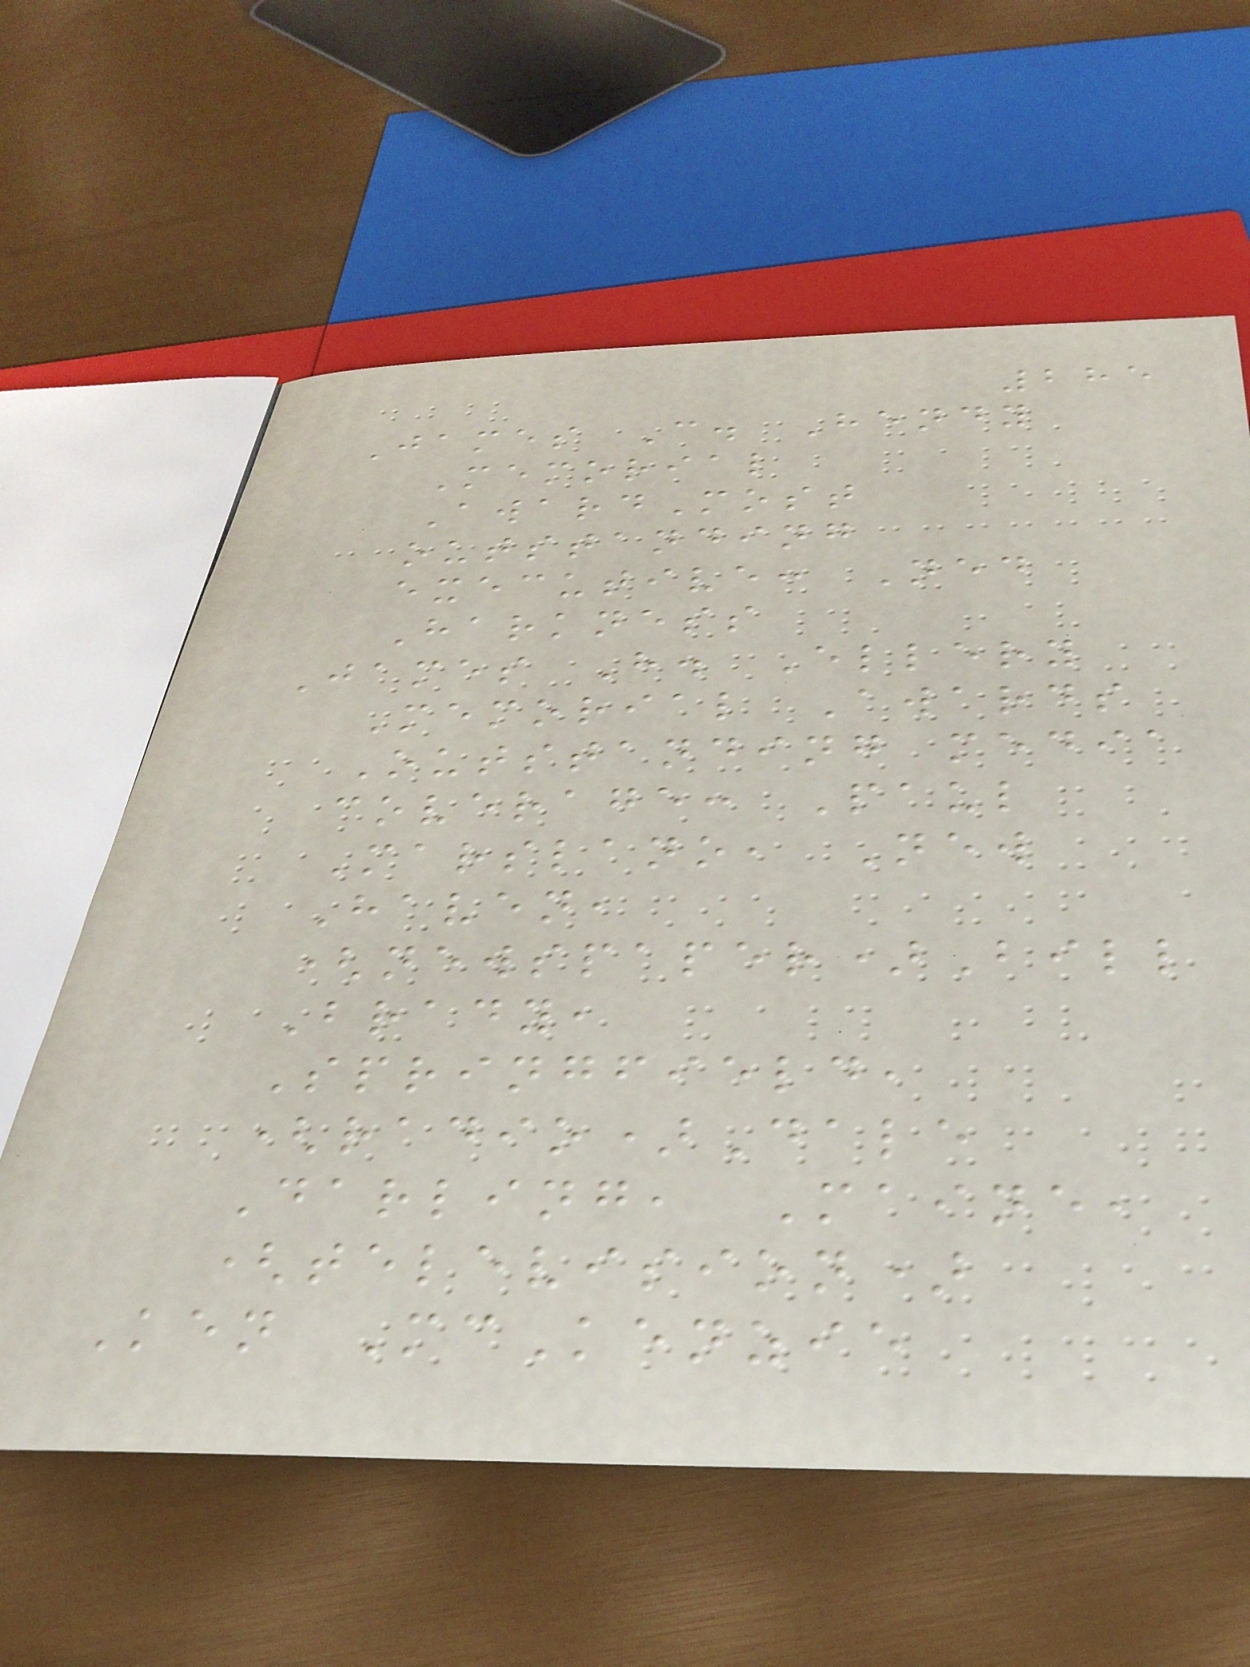285
James C. Hendy
Memorial
AwardMost
outstanding
executive: Ned
Harkness
James H. Ellery
Memorial Awards
Outstanding media
coverage: Paul
Marslano, New
Haven,
(newspaper)Bill
Brady,
Springfield,
(radio)Dale
Darling, Maine,
(television)
Ken McKenzie
